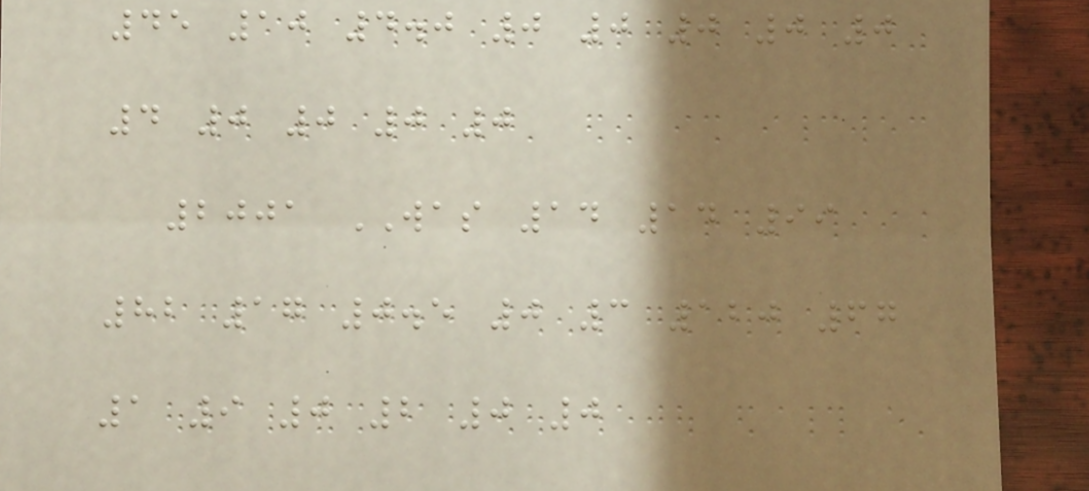45 10 4.0 0 0 0 0 0
4 0 0 0 0
2001 WAS 14 14 99
82 17 0.5 0 3 120 67
1 9 0 2 0 0
